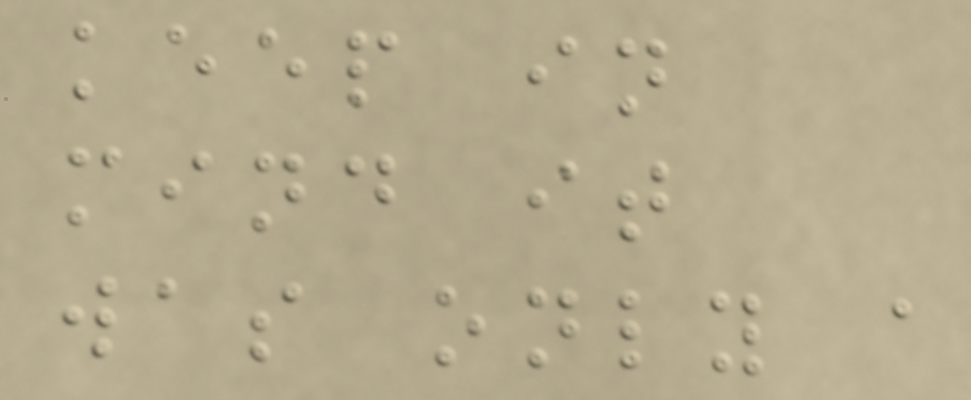keep in
mind it
was only a
